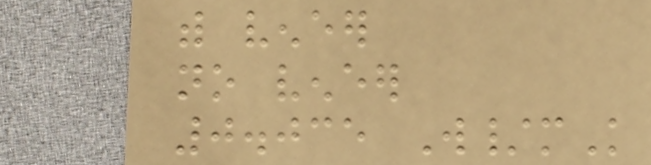with veneer
no veneer
0.035 W/mK
